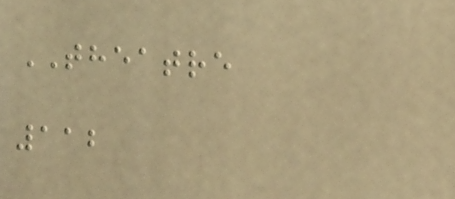THEATRE
112
